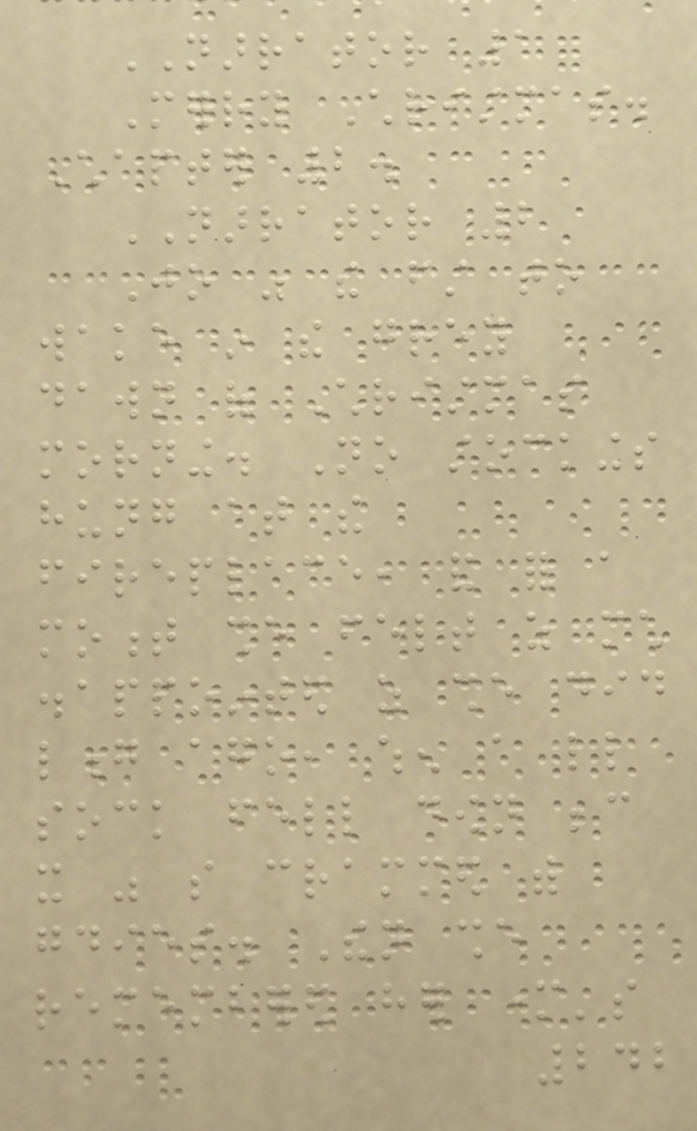NARRATOR 1
Merry Christmas.
Chapter 2.
NARRATOR 2
Jo was the first to
wake in the grey
dawn of Christmas
morning. No stockings
hung at the
fireplace, and for a
moment she felt as much
disappointed as she did
long ago, when a little
sock fell down because
it was so crammed with
goodies. Then she
remembered her mother's
242
